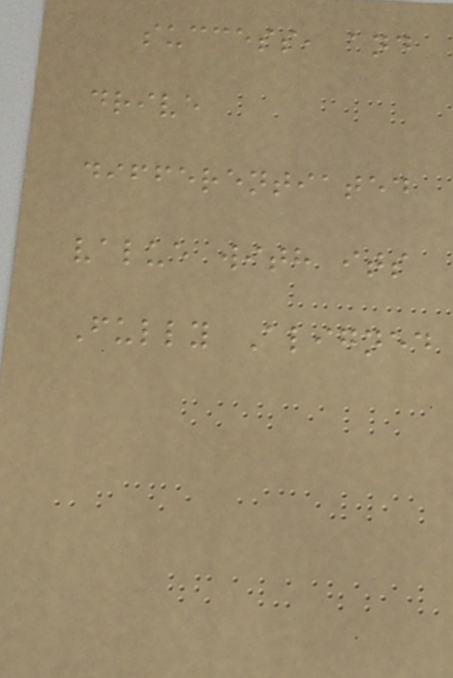success, and
drive
differentiated
value with its
Fully Aligned
